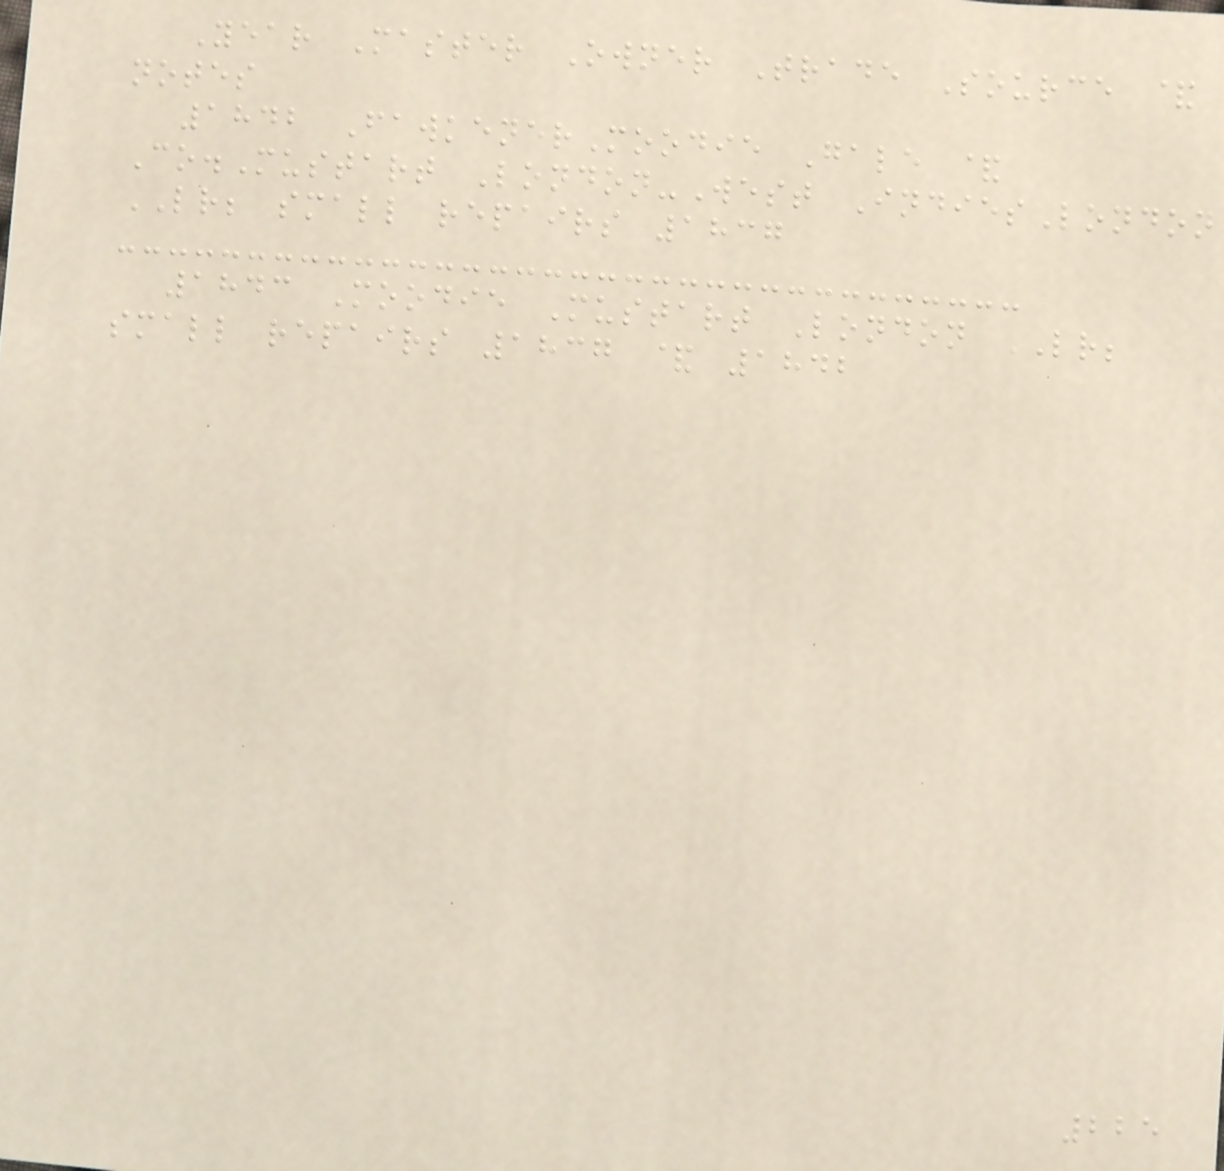Year Master Owner Trade Source &
notes
1842 FawkenerMoodie Gale &
Co.Mustart London-West IndiesLondon
LR; small repairs 1837
1843 Moodie Mustart London LR;
small repairs 1837 & 1842
225
